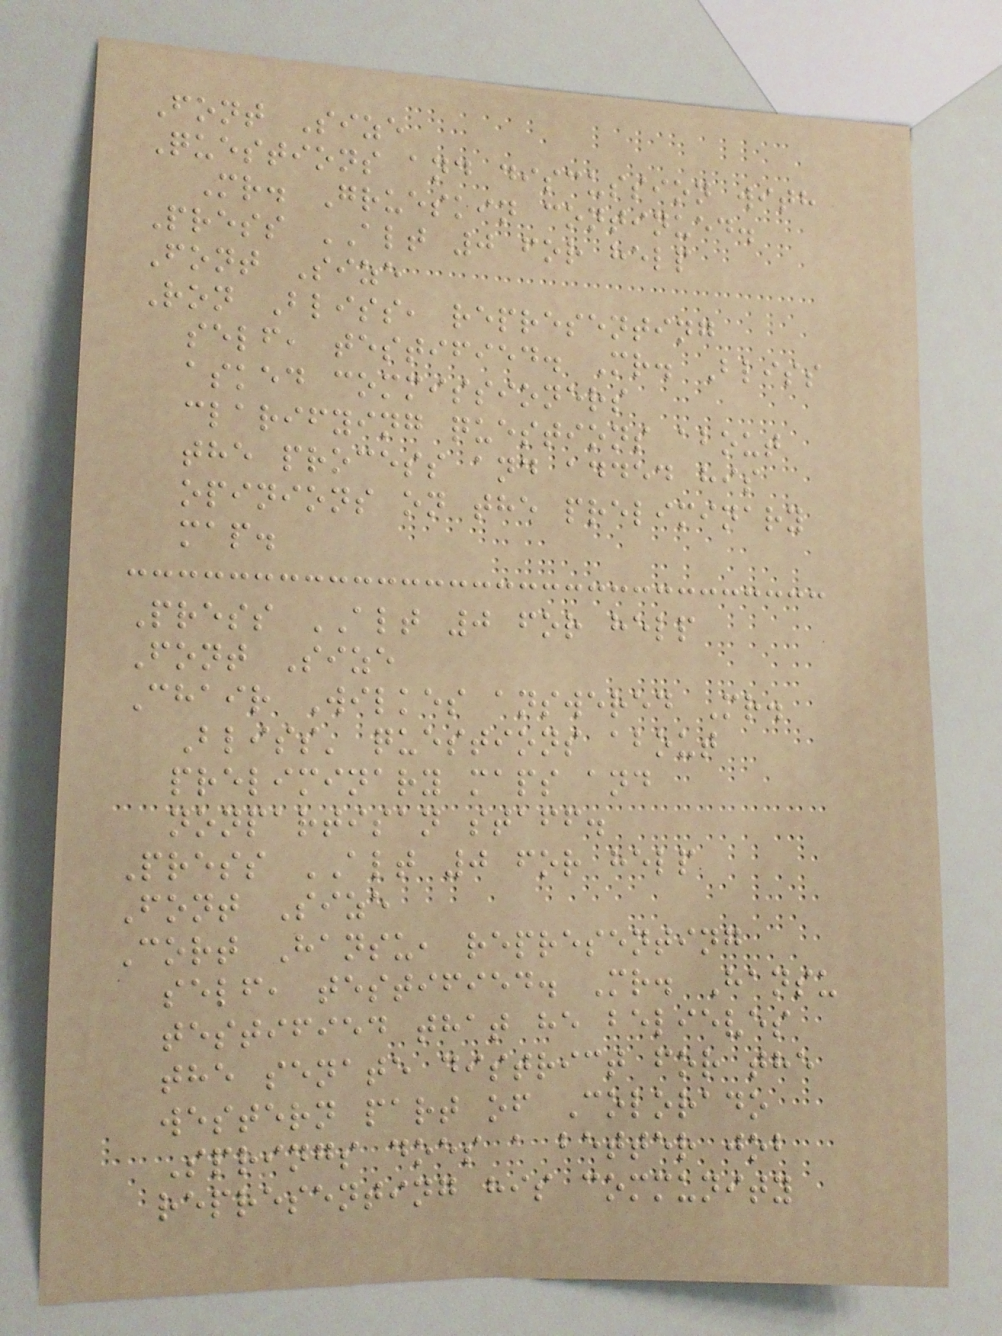Font Size
Questions and discussion with
Mr. Grueskin continued.
Press ALT 0 for help
Font Size
Ron Bliss, representing
self, testified. Mr. Bliss
asked commissioners
clarifying questions about
the process and added his
opinions on the preliminary
map.
Press ALT 0 for help
Font Size
Chair Wilkes answered Mr.
Bliss' questions about
preliminary maps and
nonpartisan staff.
Press ALT 0 for help
Font Size
Cort Hansu, representing
self, testified. Mr. Hansu
testified that he believes
the senate district for the
western part of Colorado
Springs does a better job
representing his community
